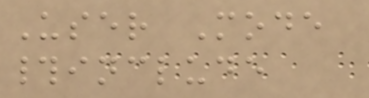User Mode
#include
